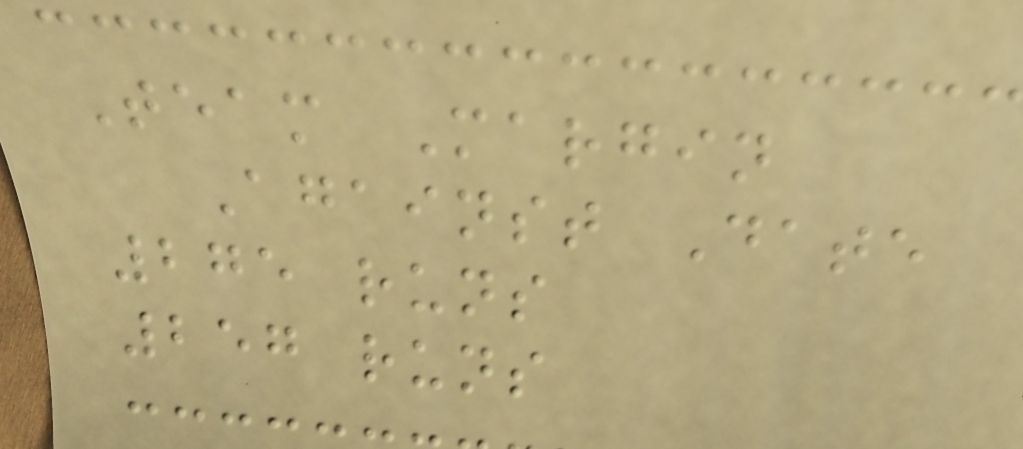Team Margin
Against Date
275 runs
257 runs
